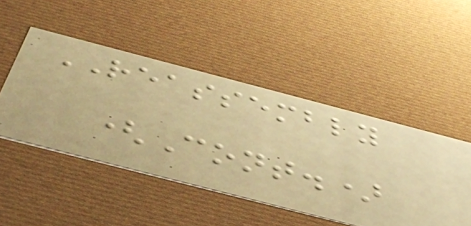REASSEMBLY
(Cont.)
